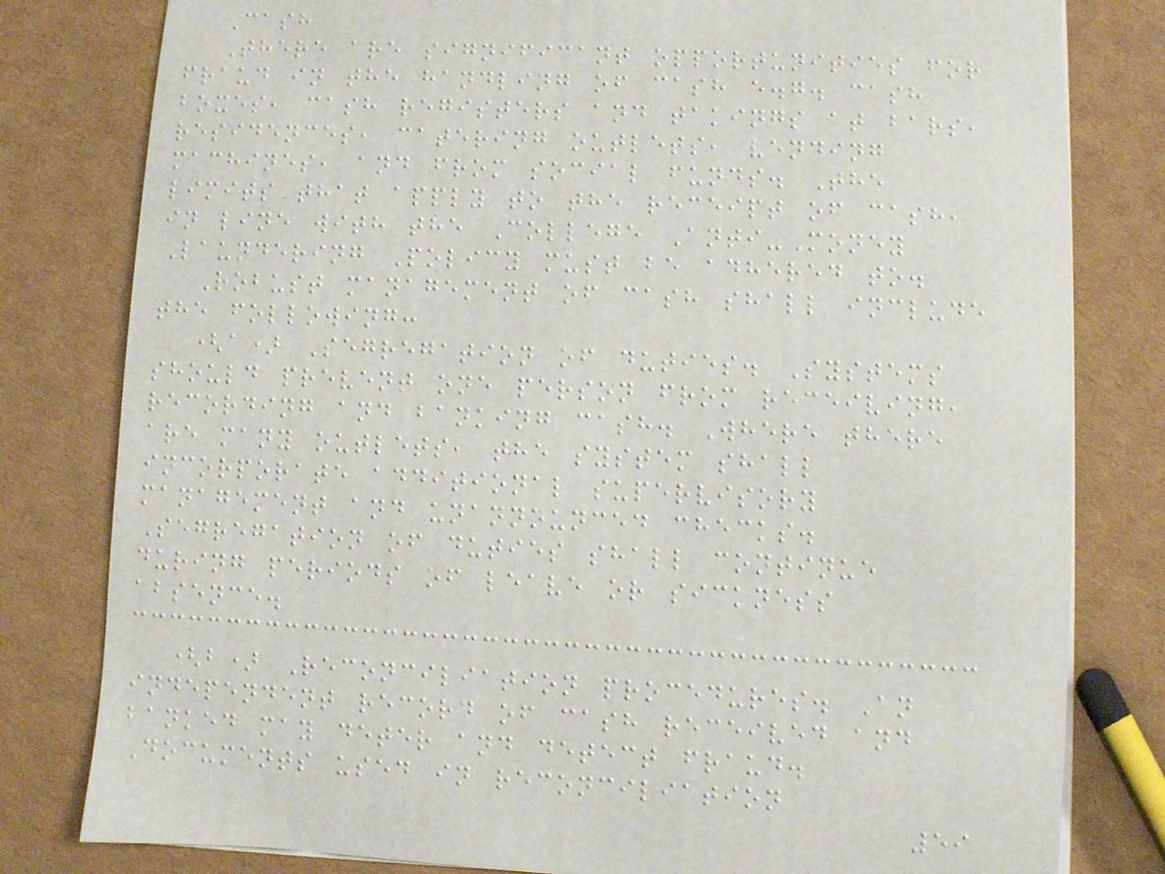Cash
There are significant opportunities for
fraud in the handling of cash e.g. cash
boxes, cash registers and takings at bars,
residences, catering outlets, vending
machines, and from social funds. The
limits that apply to the receipt of cash,
in line with the College Anti-Money
Laundering Policy must be adhered to.
Robust management of cash shall include
the following:
(a) Segregation of duties. Systems
should prevent one person from receiving,
recording and banking cash. Where there
are many outlets, the system shall
incorporate additional supervisory
management and unannounced checks.
Segregation of duties shall continue
during periods of leave or sickness
absence.
(b) Reconciliation procedures. An
independent record of cash received and
banked may deter and detect fraud.
Documents used in reconciliation
59
